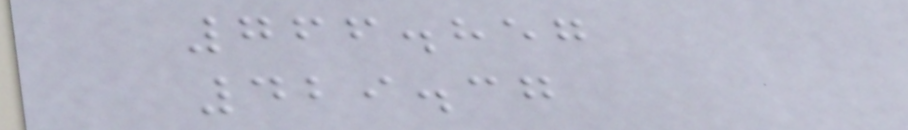766.857
429.37
